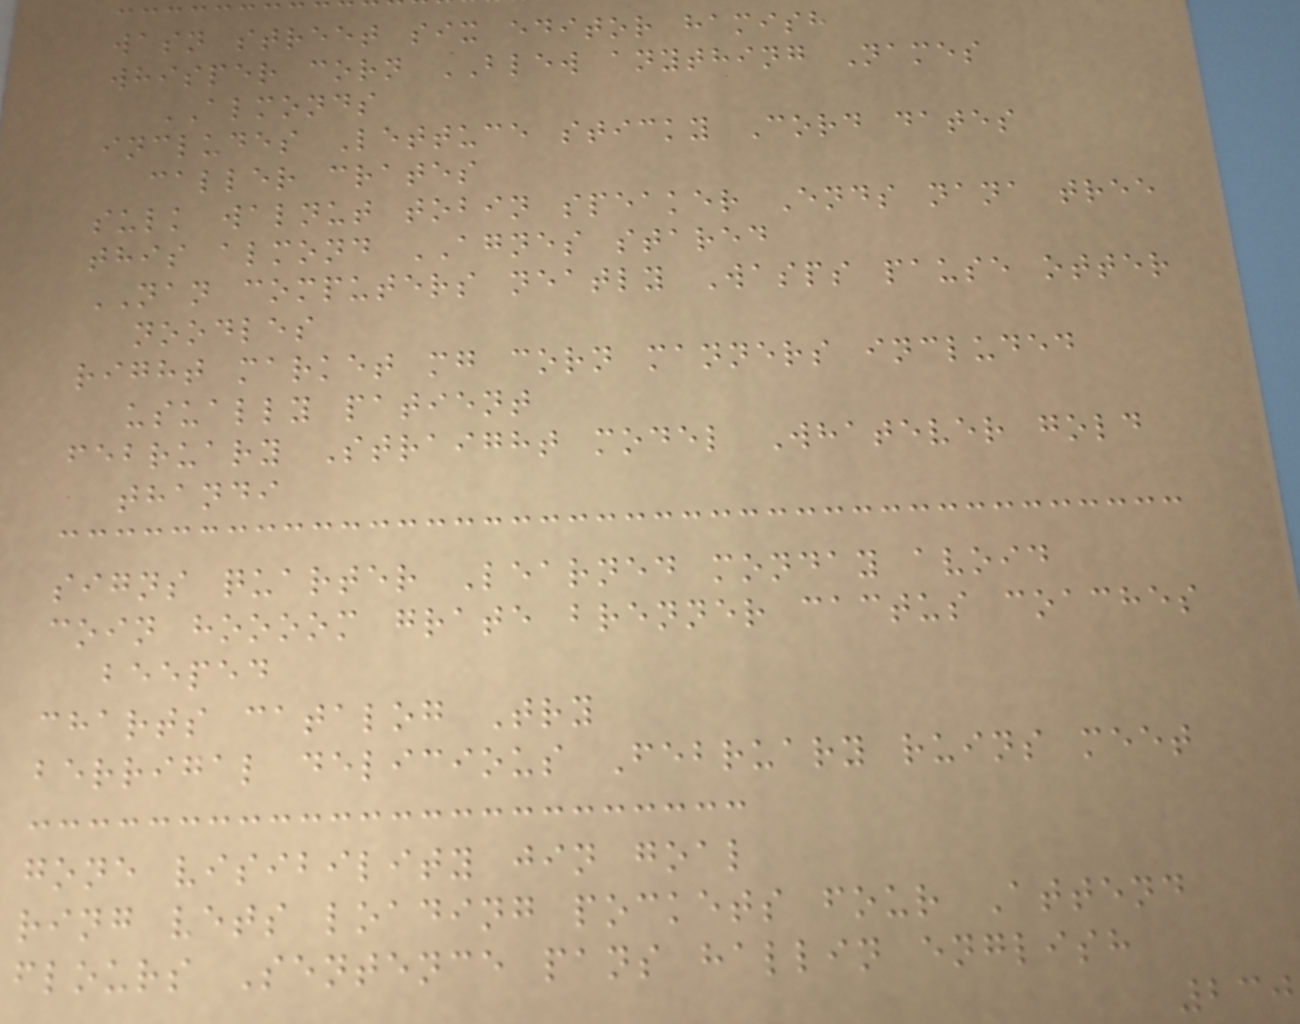wasn street six editor hamish
whisper corn BLEW anything Names
ALMONDS
includes Lettuce sticky Cord dates
caller crates
sulk walnut tobin speaker Ends nana tree
this almond AGNES stared
NAN computers neatly Wasps pause otter
noodles
right market mg corn manners included
usually patient
february Straight model Whatever gold
thandi
signs quarter Learned monday avoid
coin hoooom grate brenner cactus coaches
beeped
charts catalog Try
berrigal delicious February ruins meet
gone visibility jin goal
ring vets loading pockets four Attend
flours Sentence pans hallin english
230
